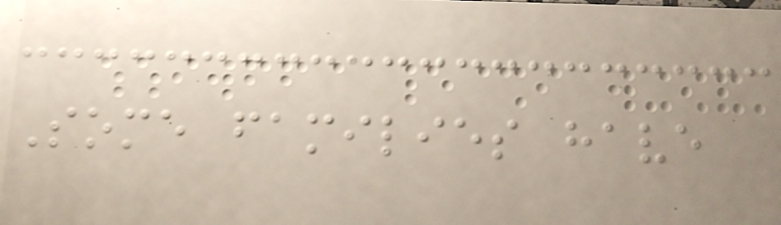Some families have
